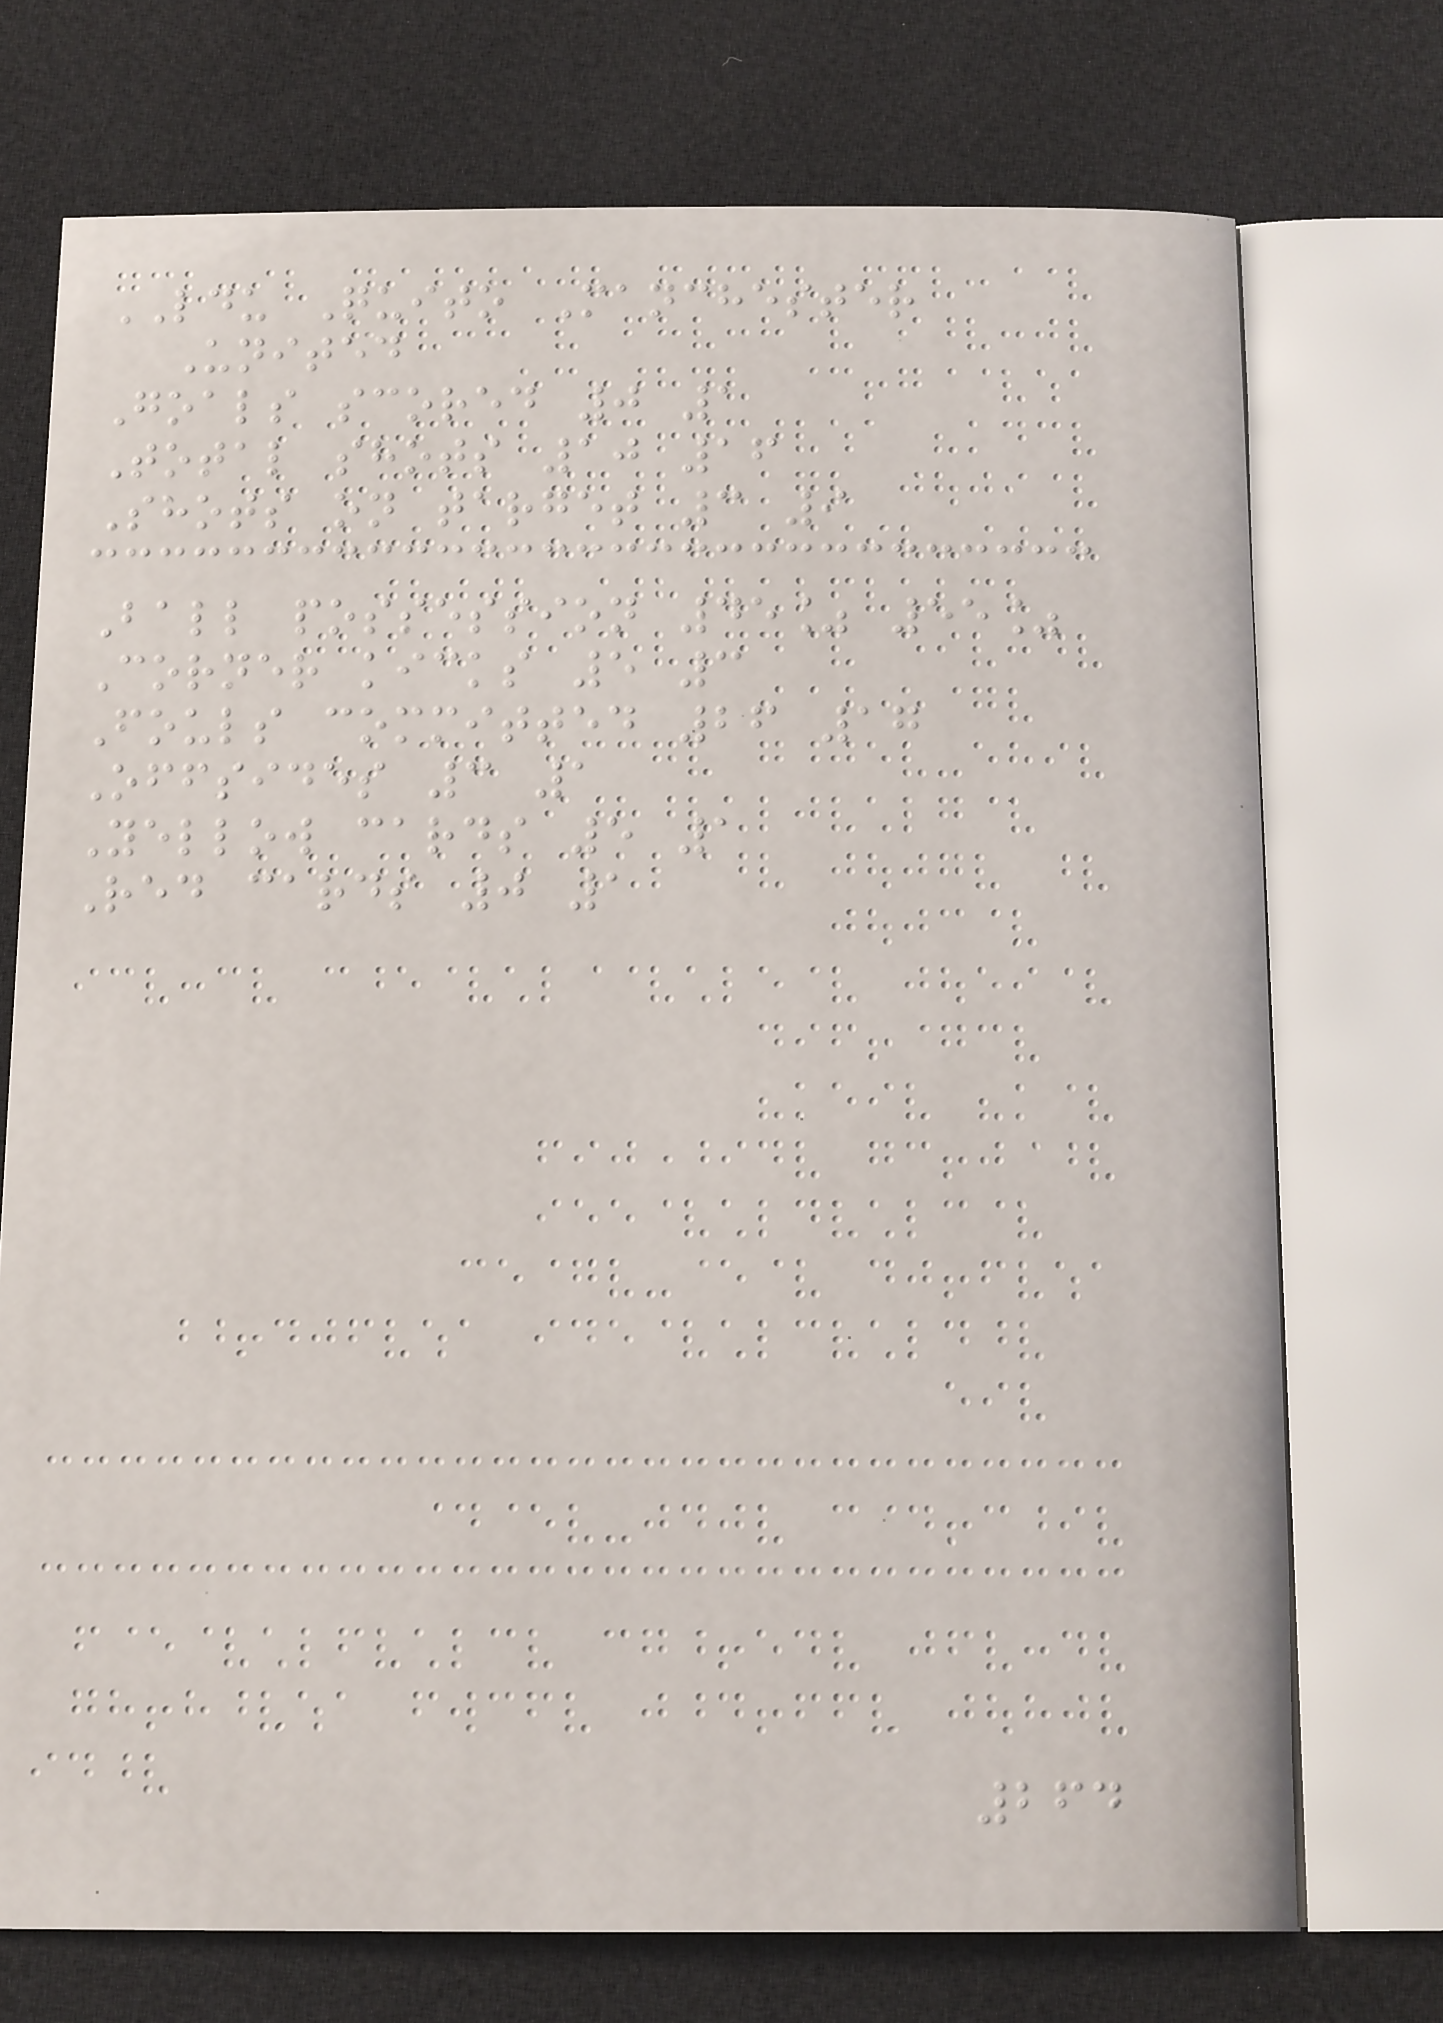LDU Quito Manchester
United
Goals scored 0 1
Total shots 10 16
Shots on target 3 9
Ball possession 45% 55%
Corner kicks 5 3
Fouls committed 26 17
Offsides 3 1
Yellow cards 5 1
Red cards 0 1
264
